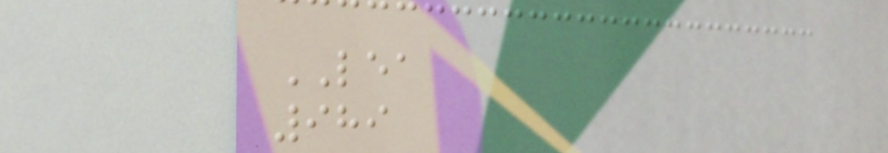LEA
989
